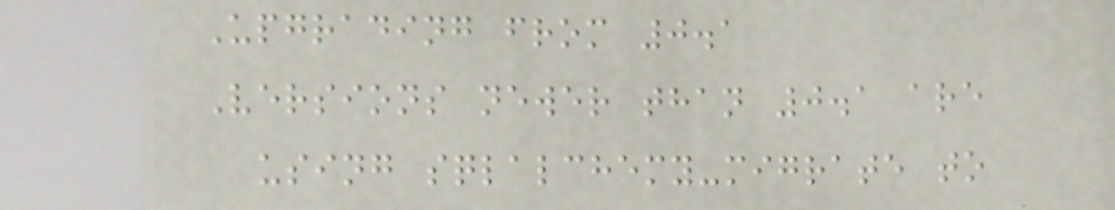Upgrading from 0.1
Versions newer than 0.1 are
using sqlalchemy-migrate to
